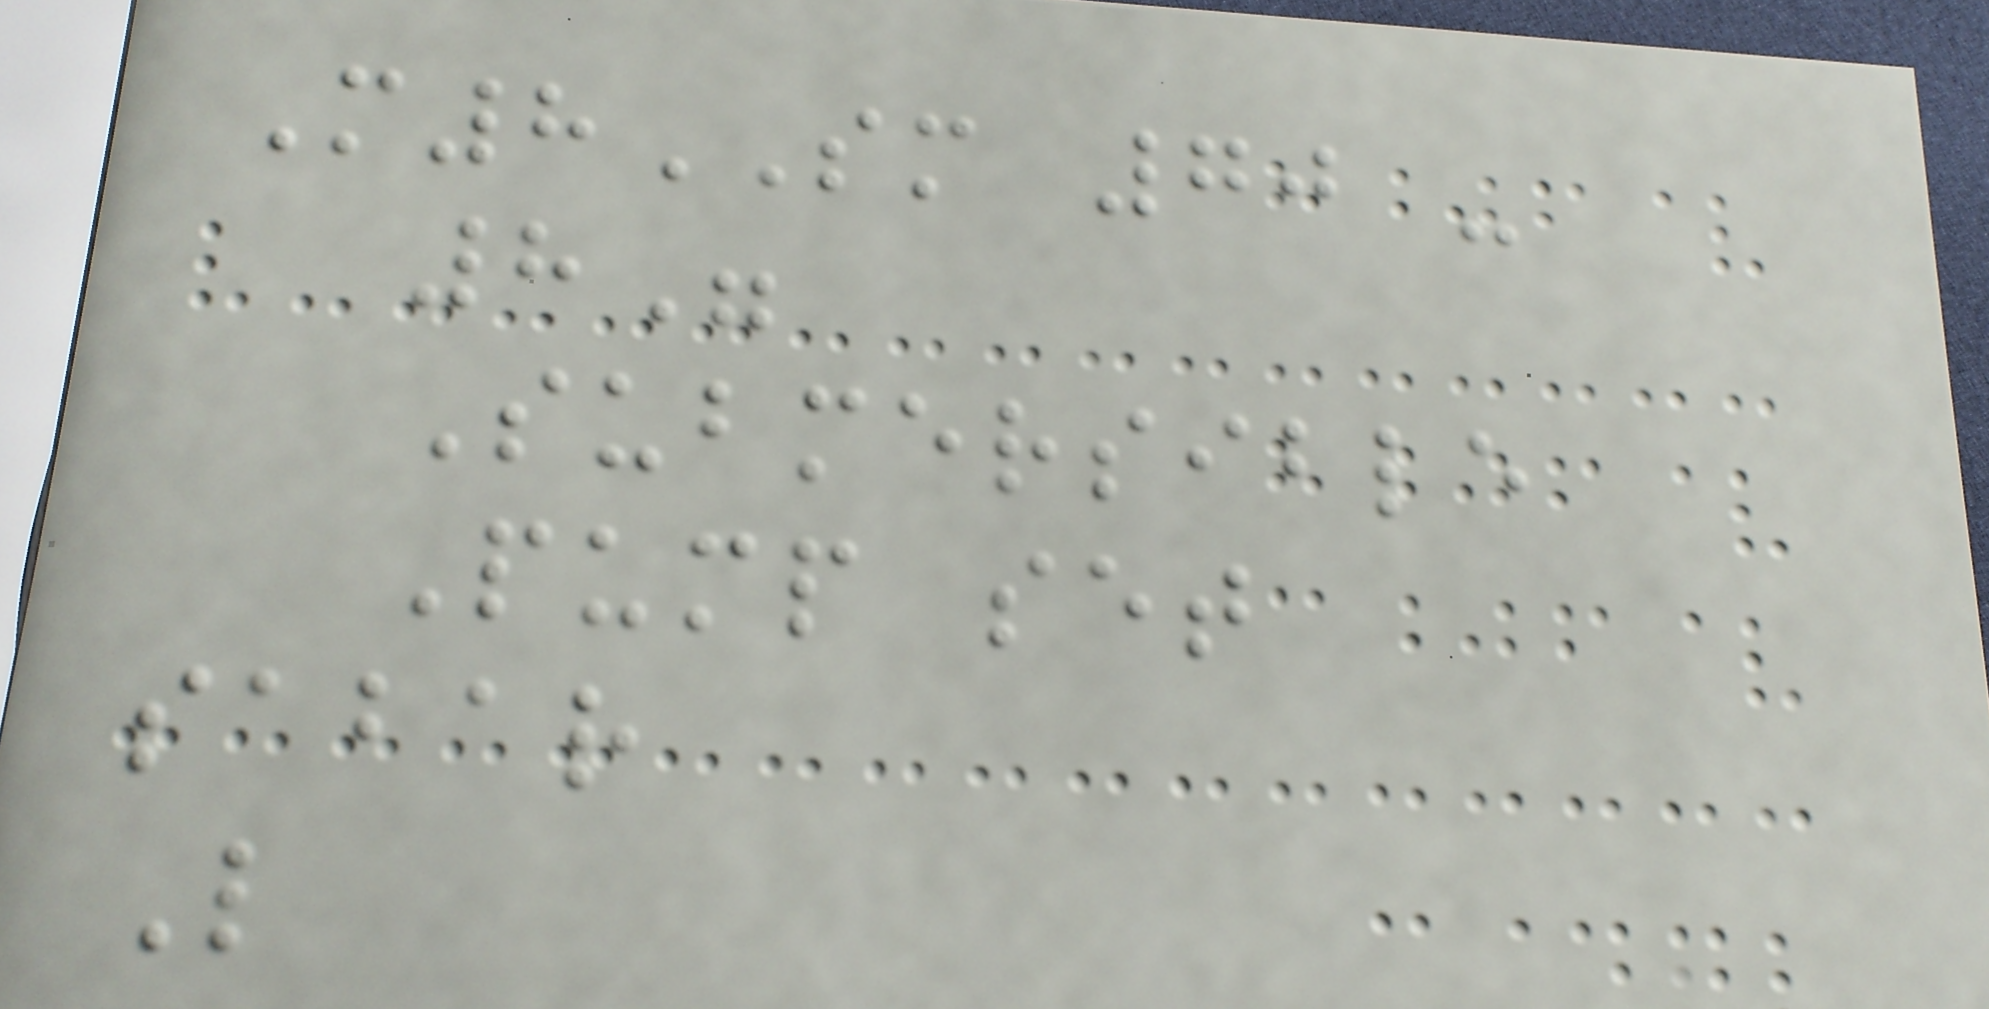M8SM 70 -
8"
Submersible
Pump set
sabar
L
